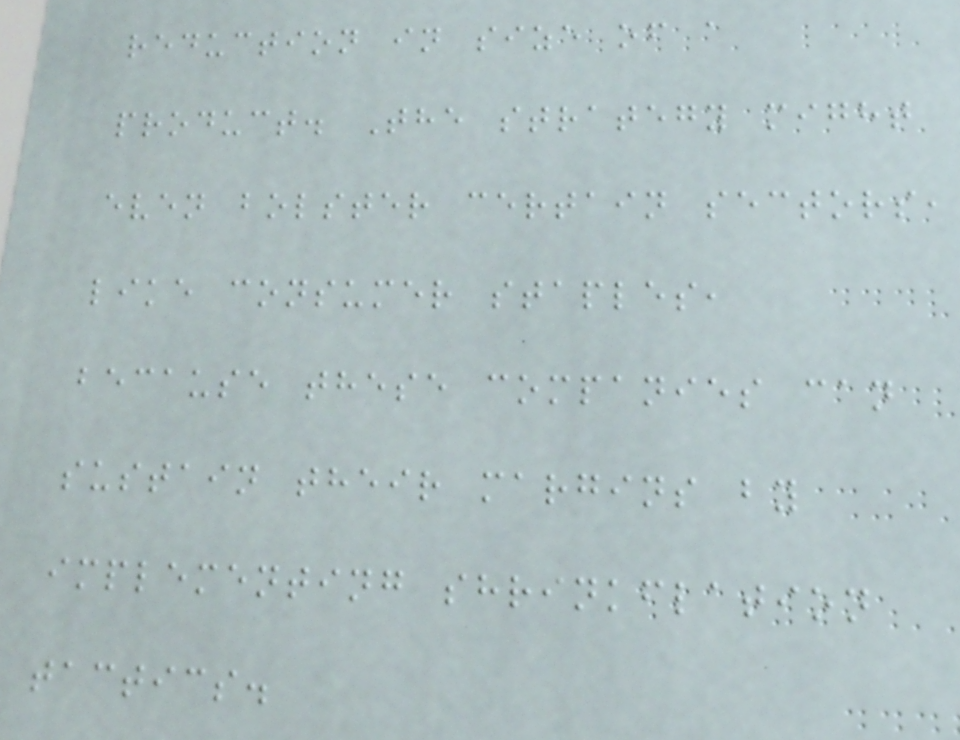reduction in size of a
product. The strategy might
even bolster certain sectors,
like consumer staples,
because these companies can
sustain their margins by
implementing shrinkflation
tactics.
